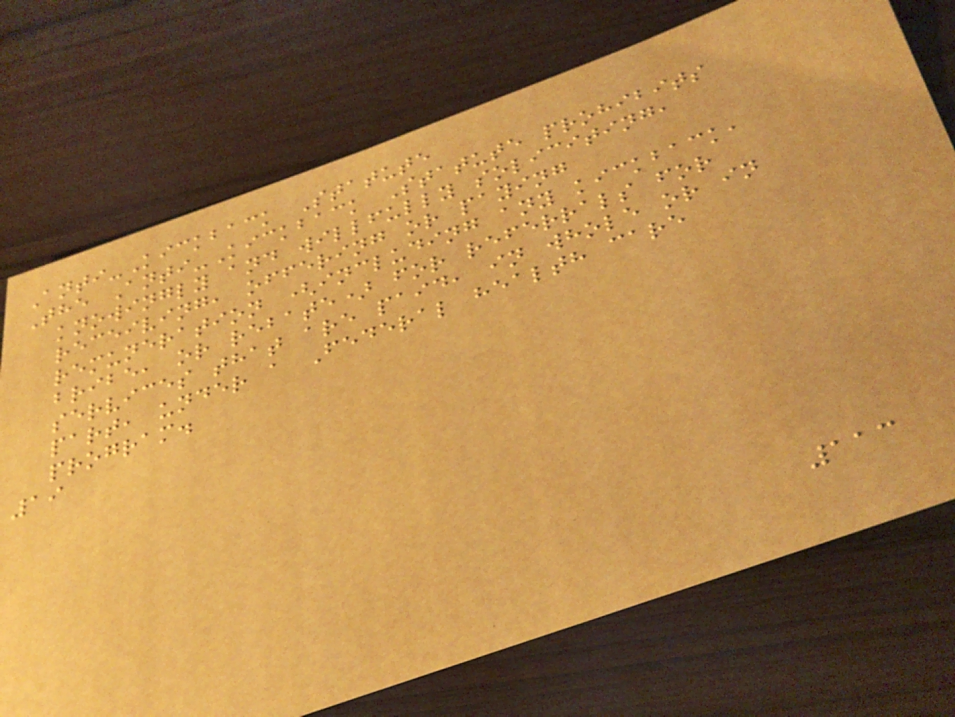Anti-Kickback Statute
The Anti-Kickback Statute prohibits
knowingly and willfully soliciting,
receiving, offering or paying
remuneration (including any kickback,
bribe, or rebate) for referrals for
services that are paid, in whole or in
part, under a Federal health care
program.
19
113
